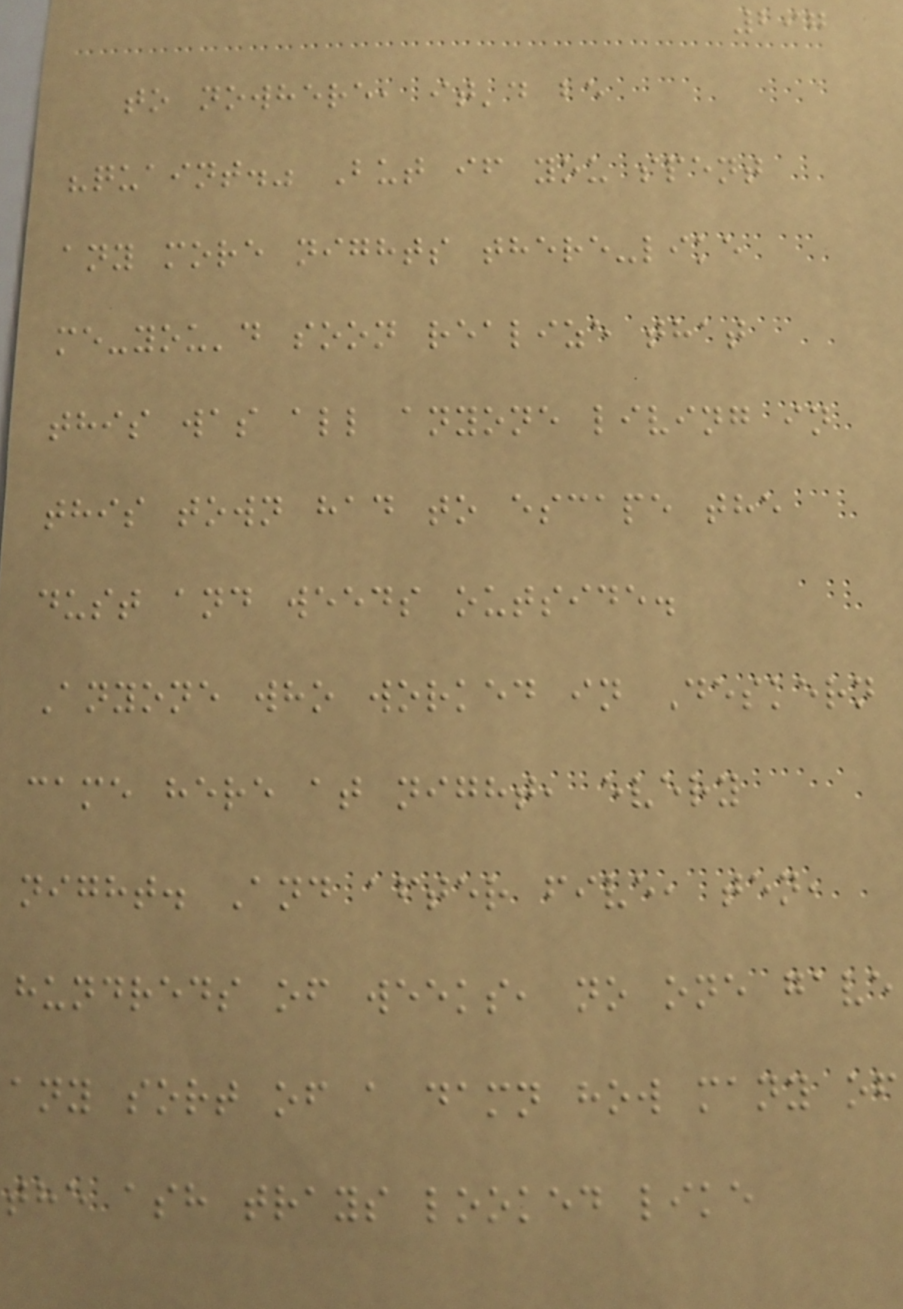297
to nowhere, it'd be
"quaint." But if you spent
any more nights there-like
me-you'd soon realize that
this was all anyone living in
this town had to escape the
dust and weeds outside.
Anyone who worked in Deskern
came here at night, every
night. And after five, ten,
hundreds of weeks, no one gave
any sort of a damn how many of
the ash trays looked like
